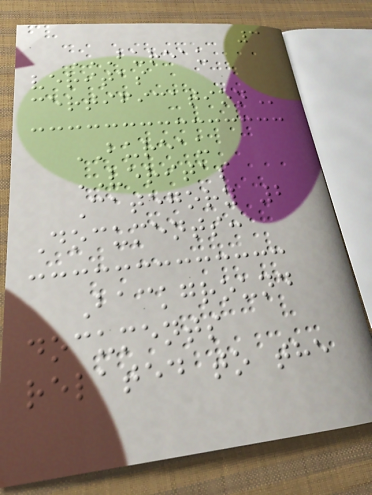3
BUREAU
VERITAS
CERTIFICATION
BUREAU
VERITAS
Category 2
Documents:
Background
documents
related to the
